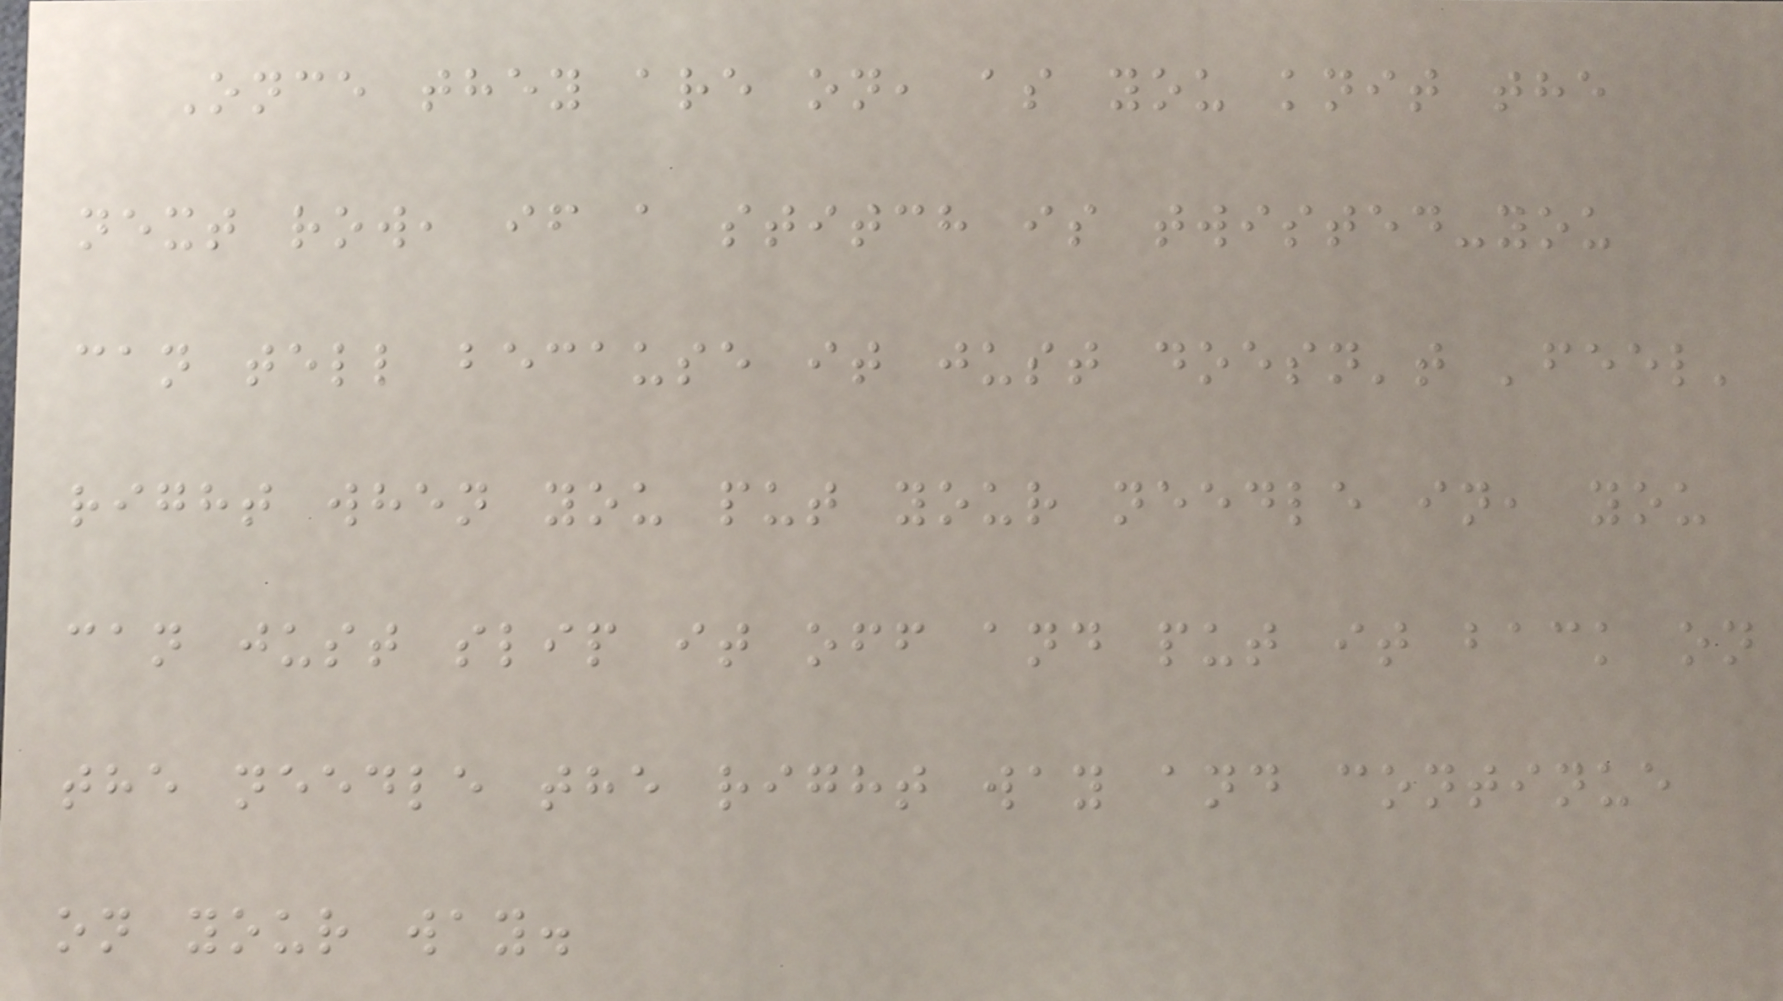Once they are on, as you knit the
next row, if a stitch is twisted-you
can tell because it just doesn't 'feel'
right when you put your needle in, you
can just slip it off and put it back on
the needle the right way and continue
on your way.
